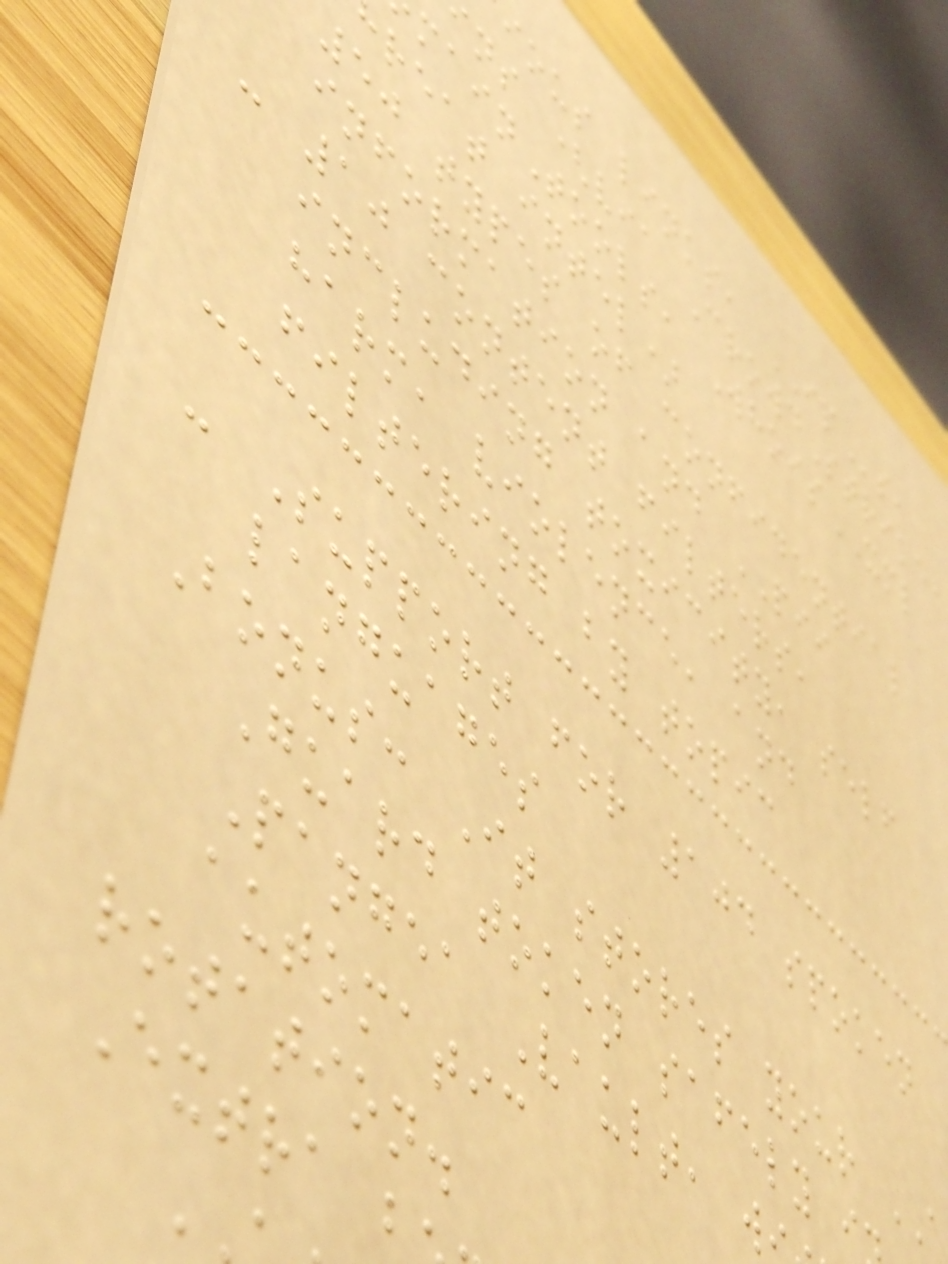ious links, IPs,
ns (via CrowdStrike,
mainTools, WhoisXML
reat intel)
50 types of confidential
information and PII
- 10 content filters,
including toxicity, self
harm, violence, and
filtering by topic
- Support for 104 spoken
languages
Bonus: It stores your
Guard token safely i
Pangea Vault, w
automatic
rotation.
